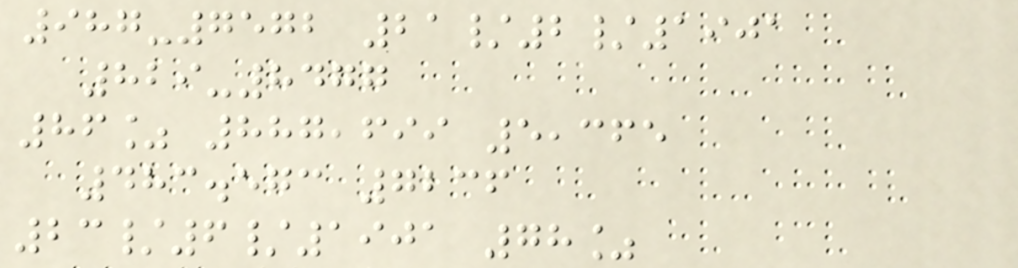987-7572 21/2/1901
829-8477
86% 887,699 5,365
483.573 7236
23/6/1901 78%
